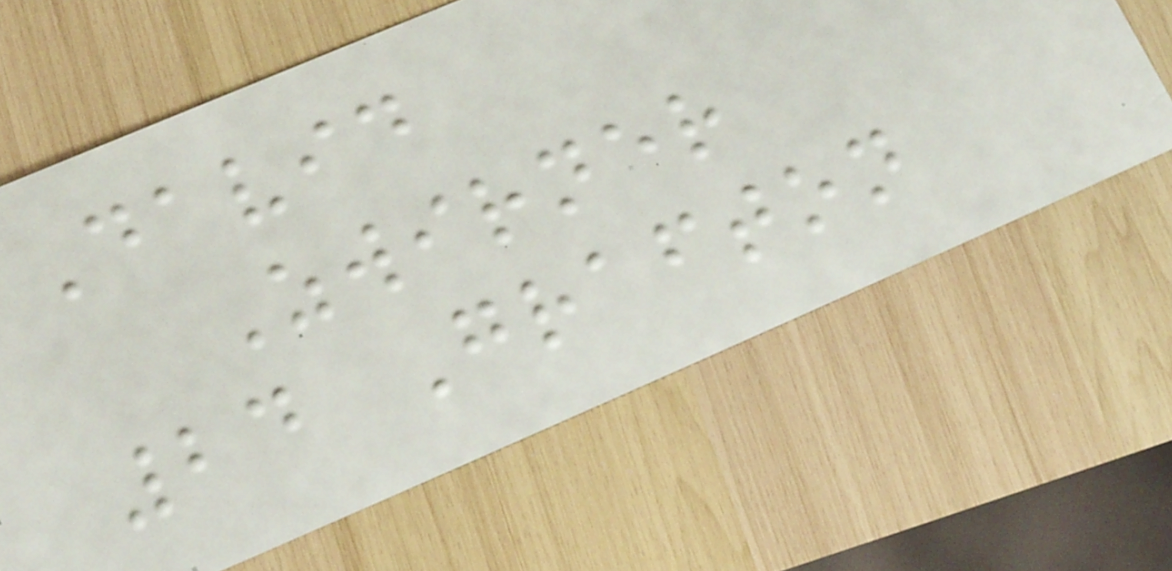David
Zwirner
24 Grafton
